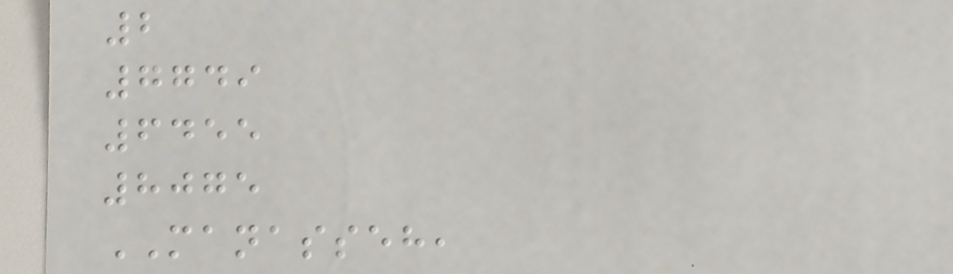2
7749
6455
8075
MANASSEH,
